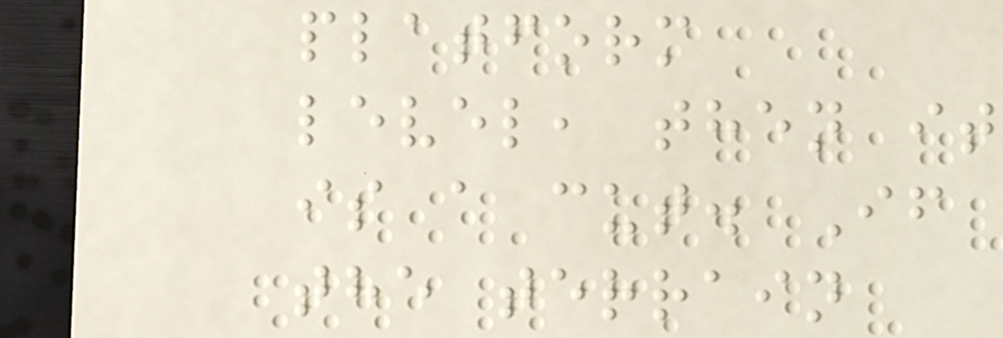platform
level, then it
is a cut. If
the terrain
